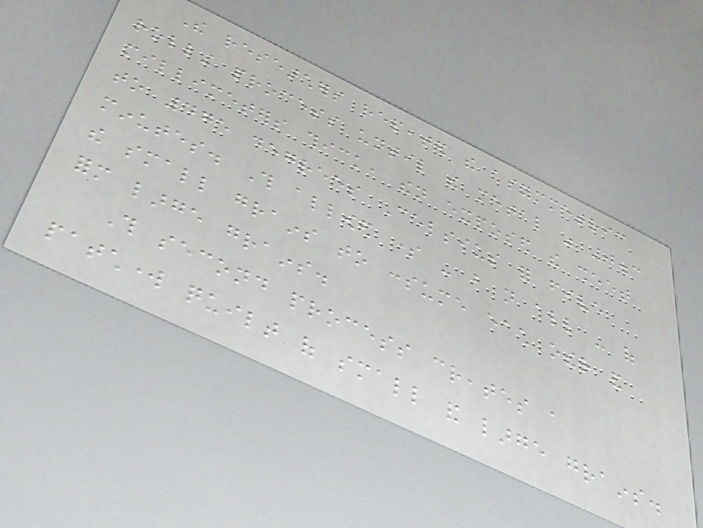The researchers repeated the asymmetric
rolling process until the metal was 0.3
millimeters thick, then exposed the sheet
to 475 degrees Celsius for five
minutes. This allowed some - but not all - of
the small grains to consume each other and
form large grains.
This second process creates a
patchwork quilt of small and large grains.
